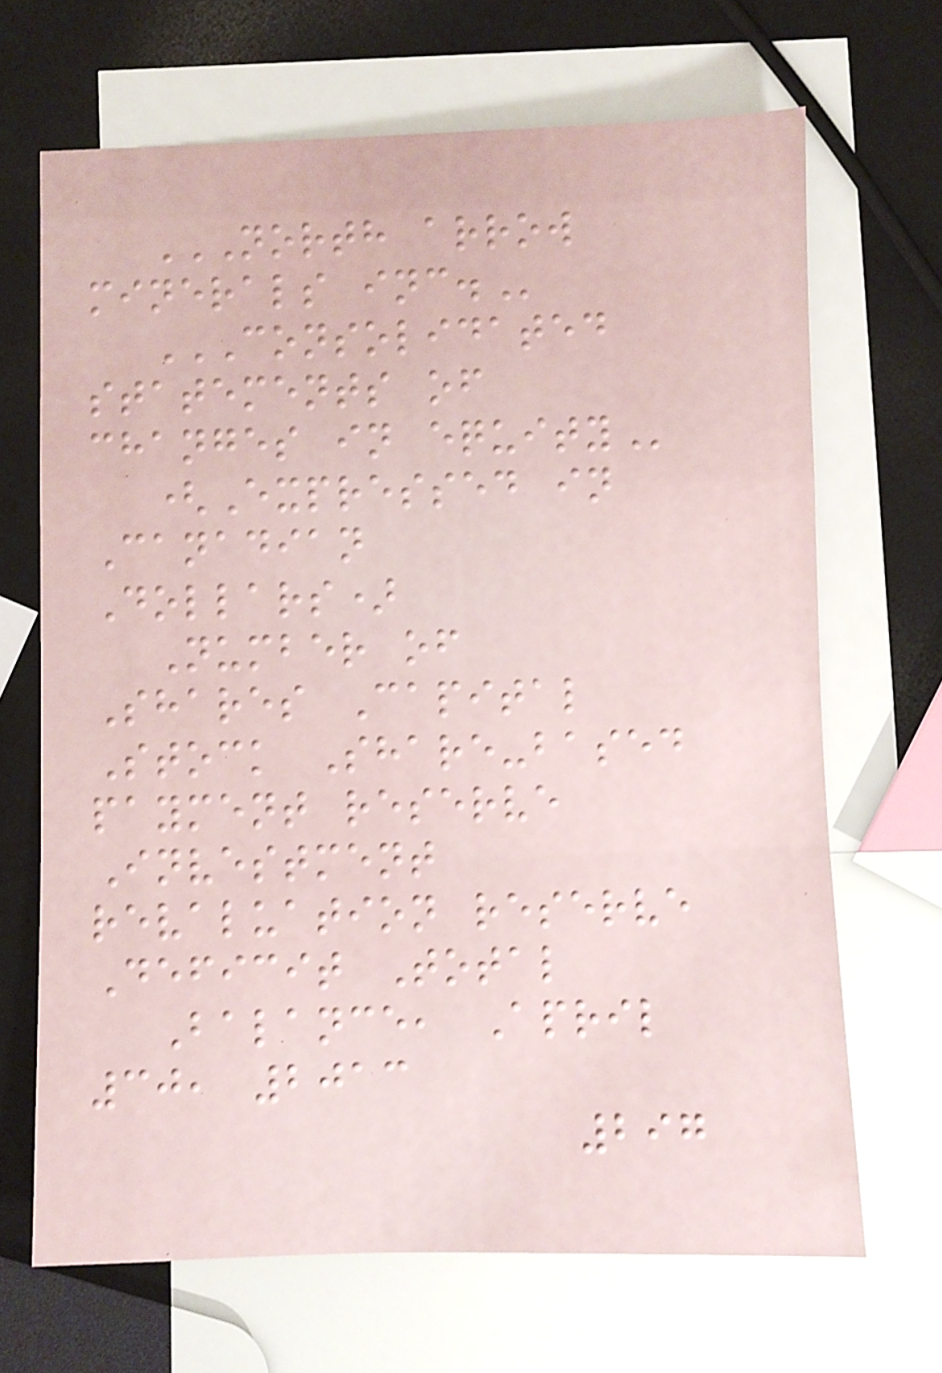NORTH ARROW
MINERALS INC.
CONSOLIDATED
STATEMENTS OF
CHANGES IN EQUITY
(Expressed in
Canadian
Dollars)
Number of
Shares Capital
Stock Share-based
payment reserve
Investment
revaluation reserve
Deficit Total
Balance, April
30, 2013
297
